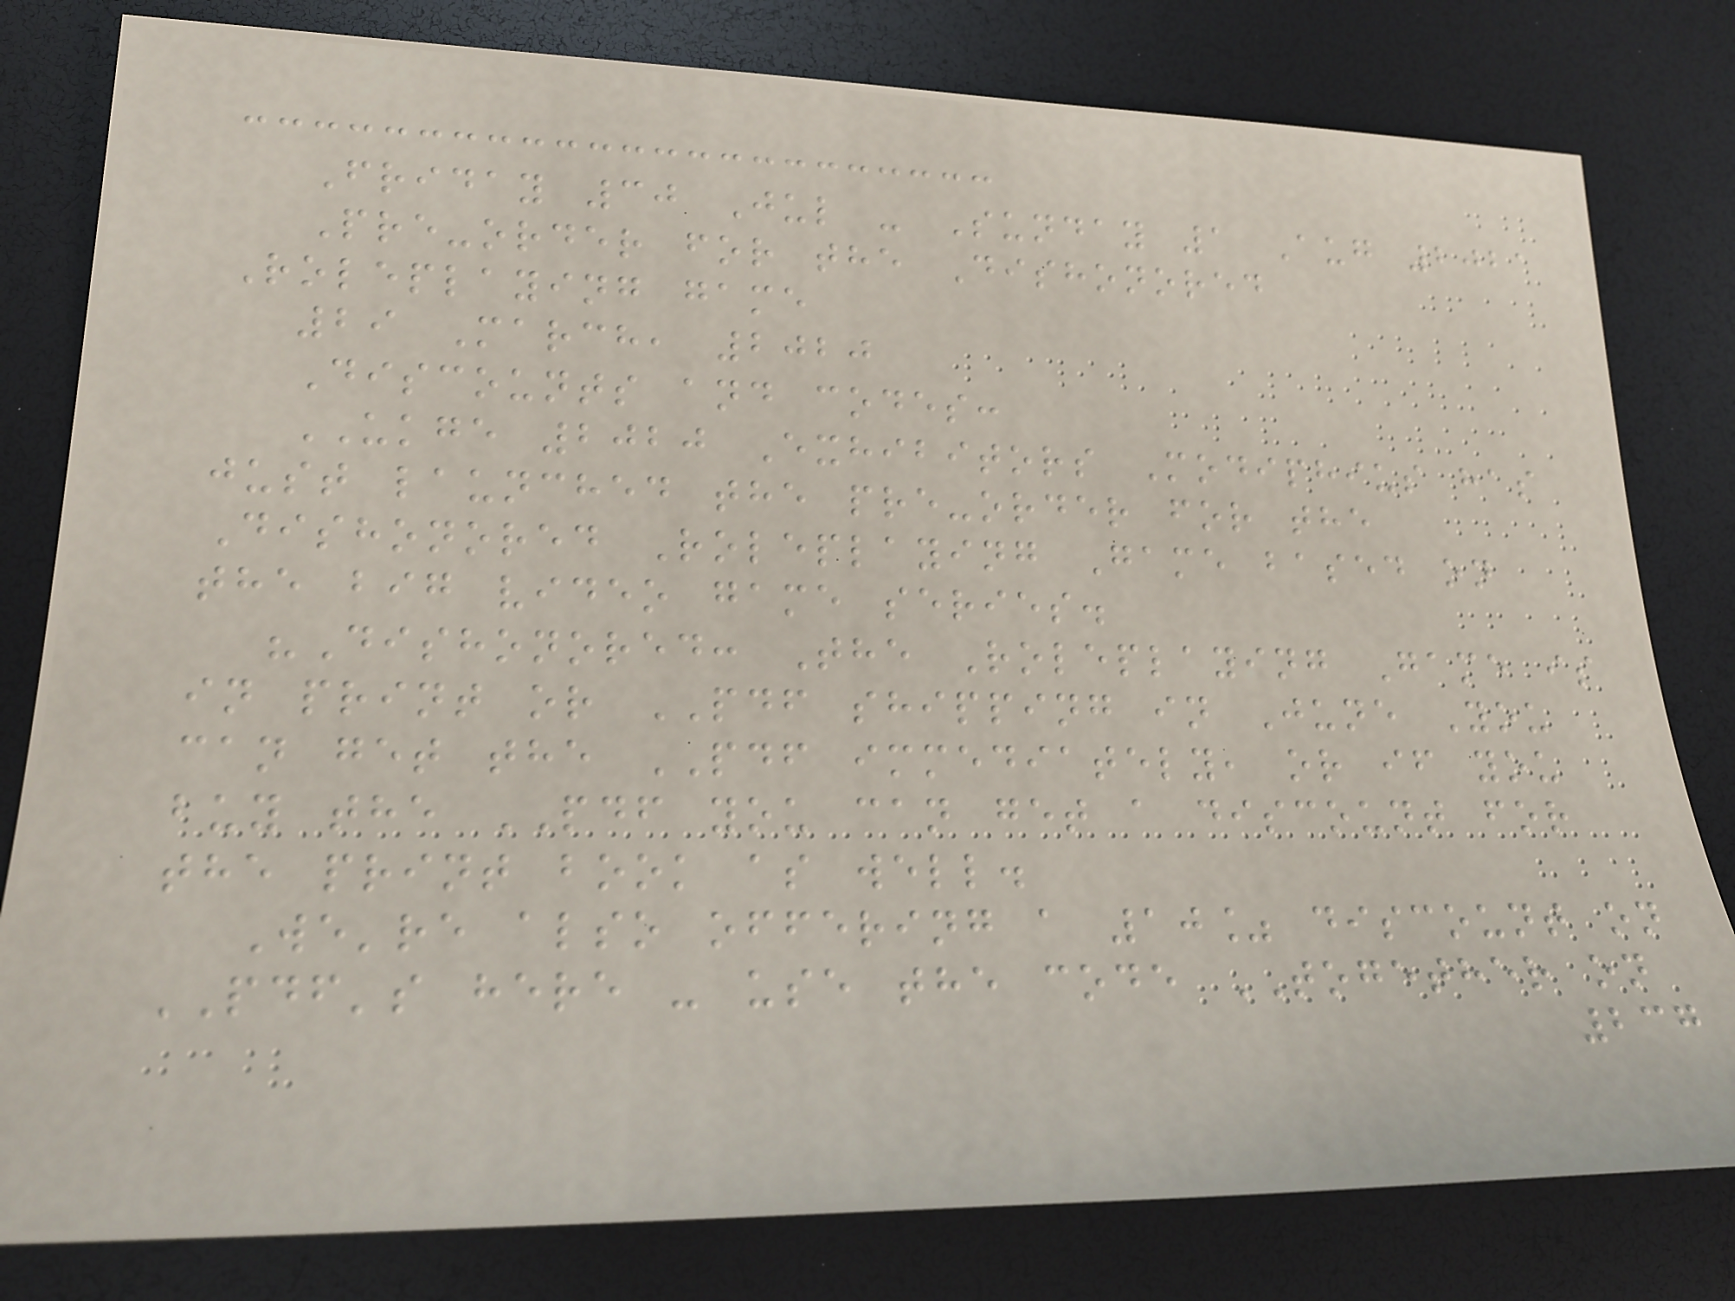Friday 30 Jul - Sunday 1 Aug 2021
Pre-order for the Dishonored
Roleplaying game
29 March, 2020
Discounts and codes:
UKGE 2020 Exhibitors Modiphius has
just launched the pre-order for the
Dishonored Roleplaying Game based on
the big video game series.
"Dishonored: The Roleplaying Game is
in print or PDF shipping in June You
can get the PDF immediately, or if you
buy the PDF you can get a discount for
the print book as well.
We're also offering a 10% discount on
PDF's here - use the code TOGETHER on
237
